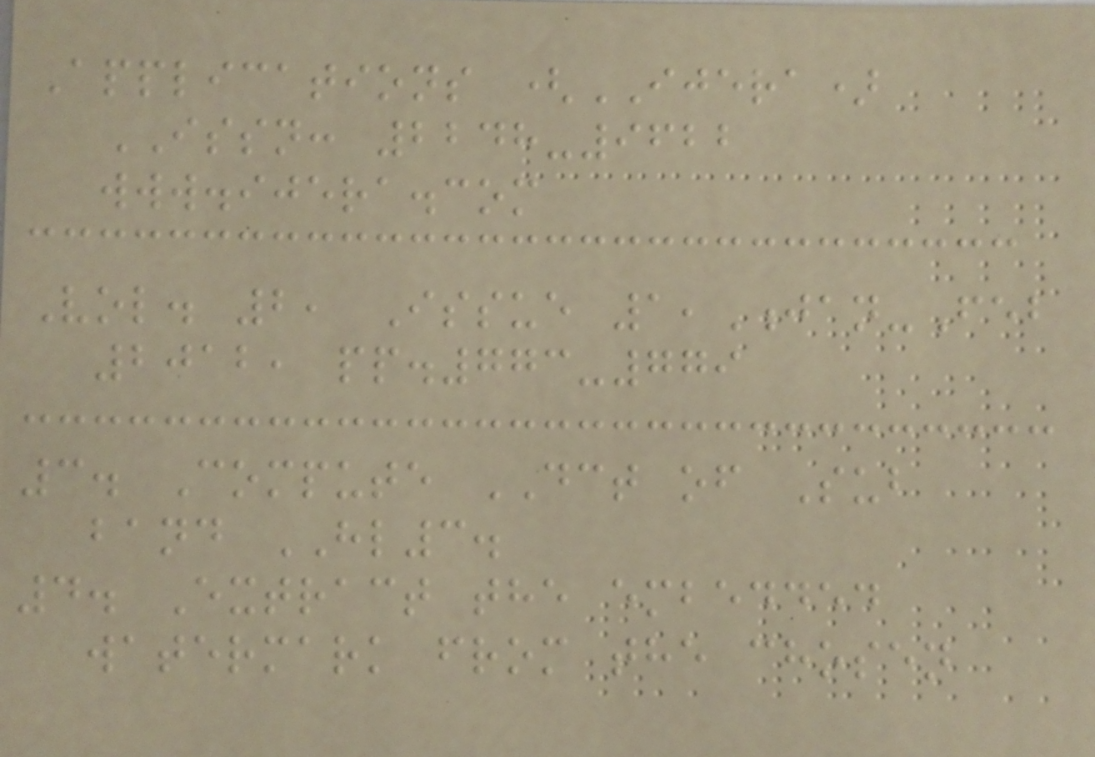Applications (IJERA)
ISSN: 2248-9622
www.ijera.com
Vol. 2, Issue 1,Jan-Feb
2012, pp.773-779
3. Compute DCT of Sub
band HL3.
4. Extract the embedded
watermark from the chosen
